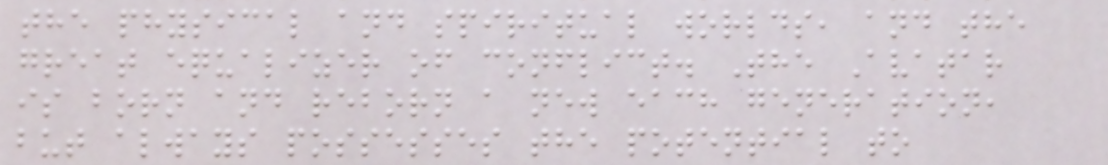the physical and spiritual worlds, and the
great equalizer of conflict. The Avatar
is born and reborn a new each generation,
but always possesses the potential to
